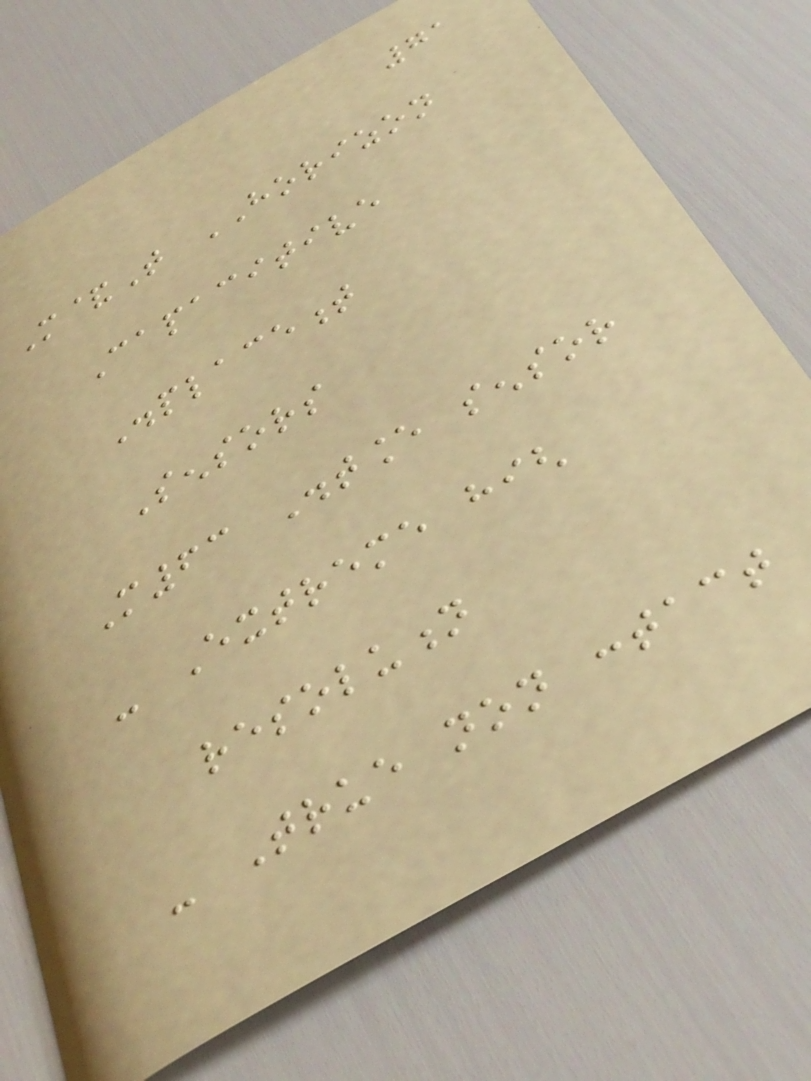71
M&T HORIZON
Capacitive
Displacement
Sensors
M63 Distance sensor
- Extreme high
resolution
- True non contact
